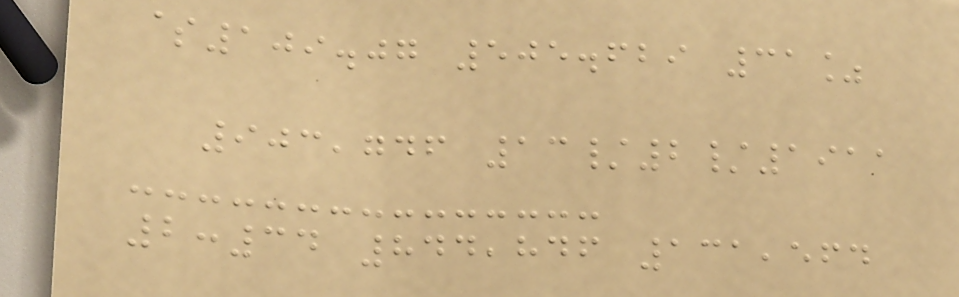$109.07 505.629 31%
903,746 13/2/1911
2:34 844,846 131,564
